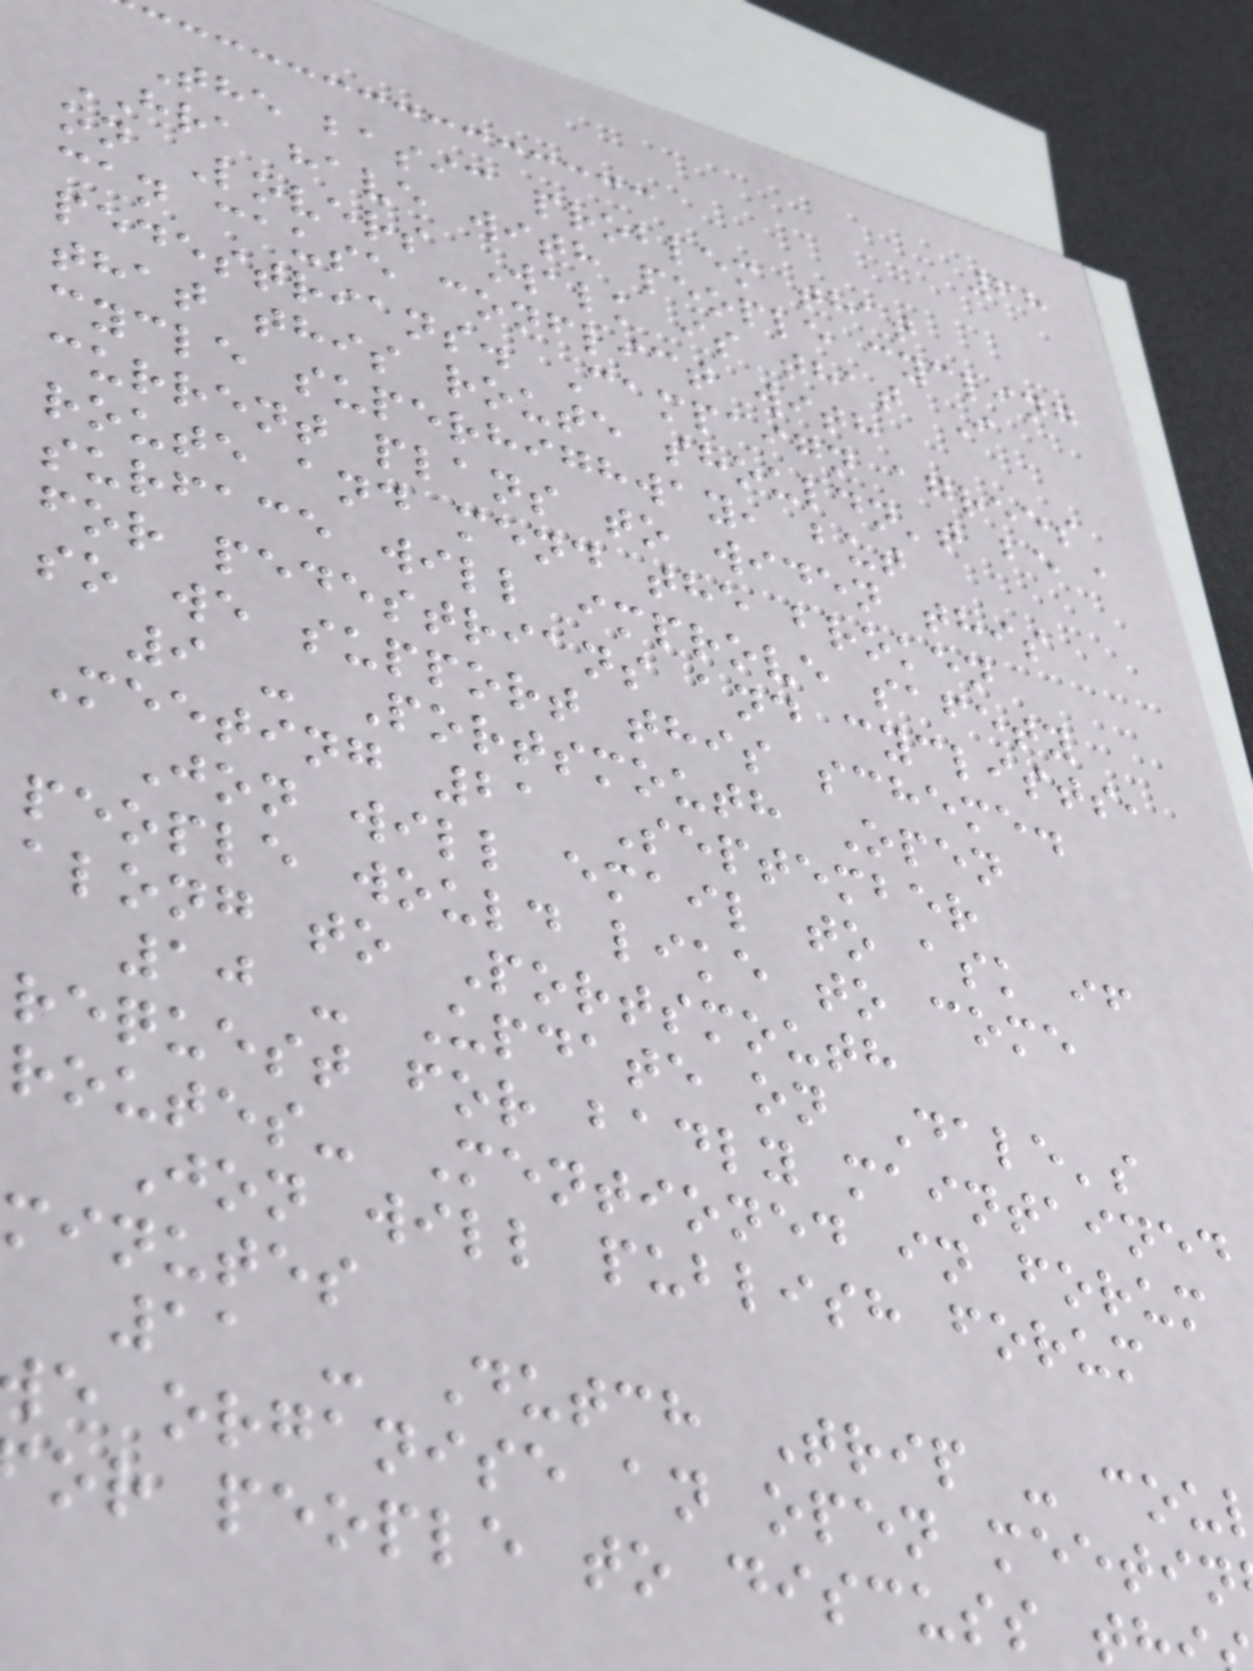68
The basic problem that
HRA have with people cycling
on Lovers Walk is that I
can cause conflict with
pedestrians. Campaign agrees
that this route shouldn't be a
cycle superhighway, but
current plans to widen this
route and mend the broken
surface will improve safety
for pedestrians and cyclists,
so we support this scheme.
9 - Portsmouth Open
Meeting 21 September
Jon will email to ask if
people would like to come
along to Portsmouth
10 - Update on Dale's
request for badly maintained
routes- Mentioned in forum
Jon will publish forum
minutes
11 - Dutch Trip - cou
e organise an open meetin
or people to discuss t
